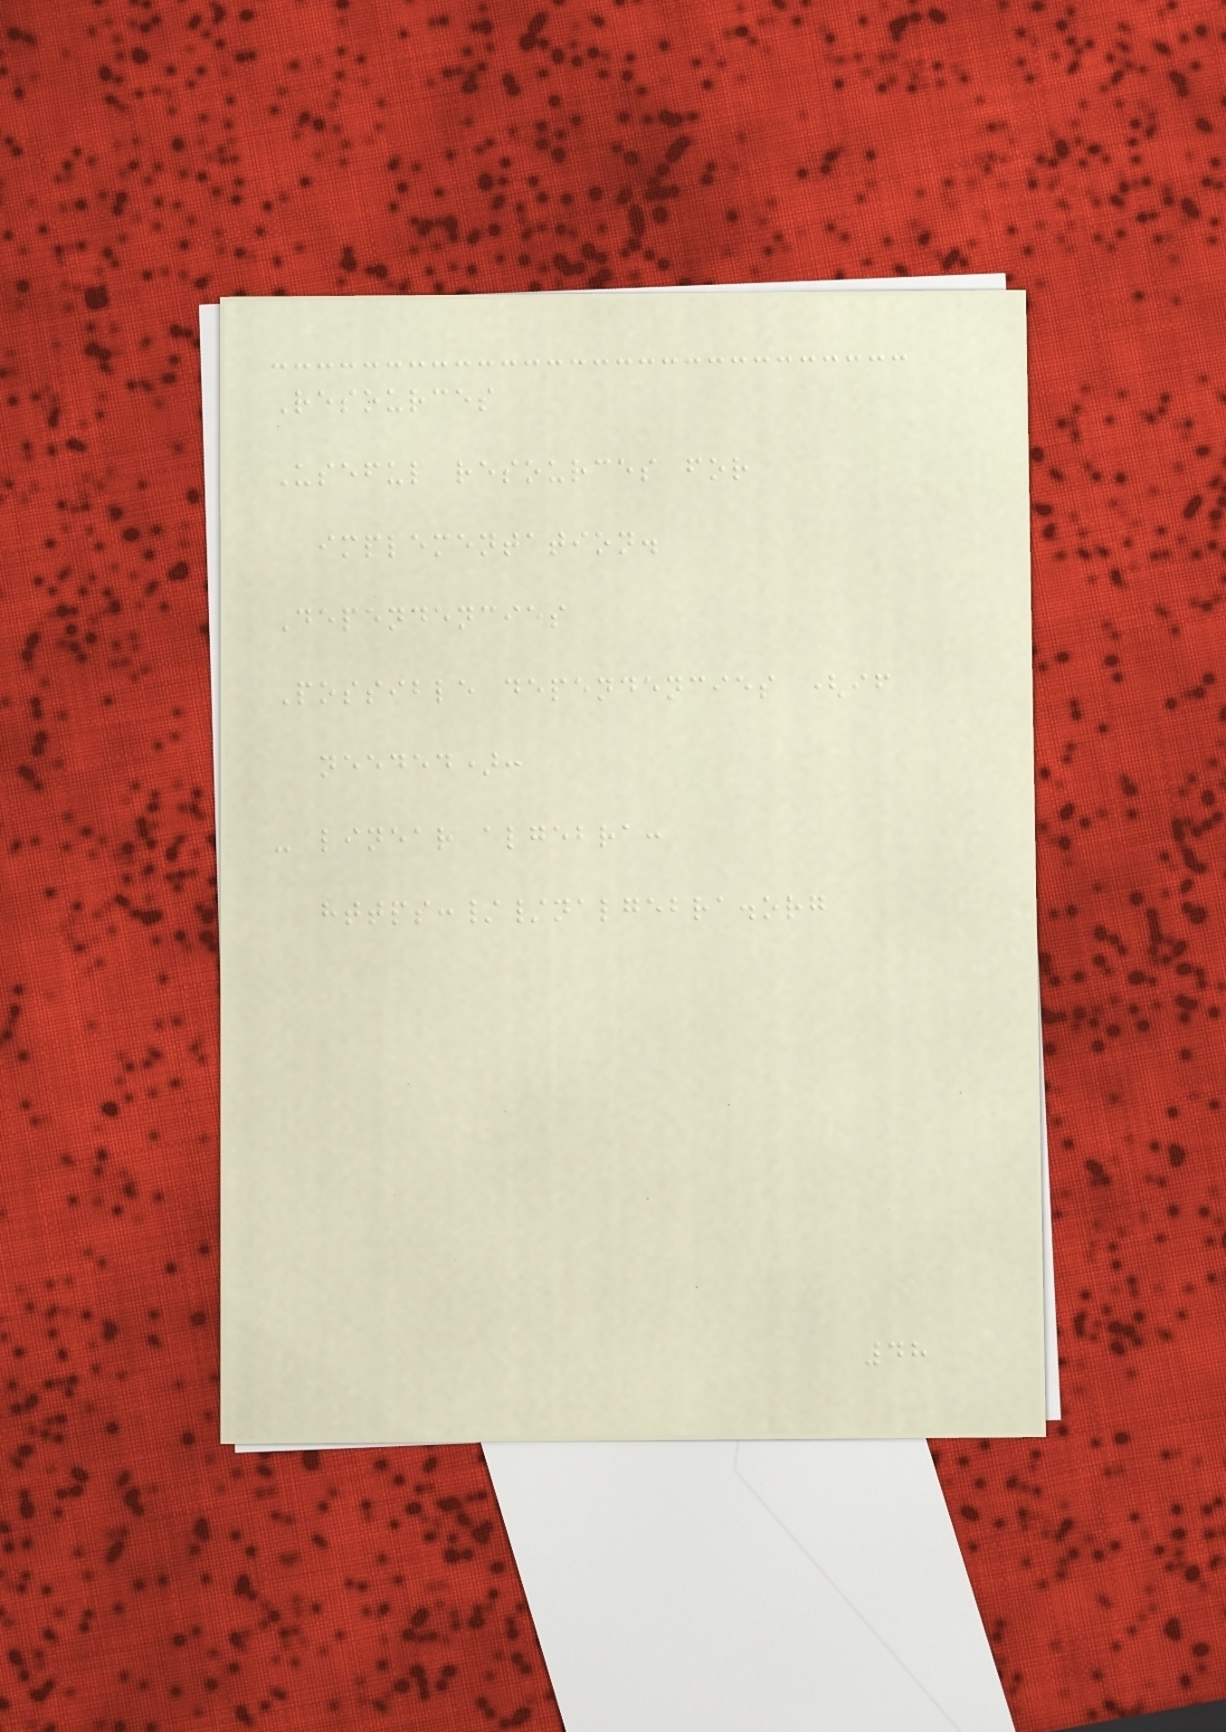Resources
Useful resources for
implementation.
Dependencies
Possible dependencies (if
needed):
- linear algebra:
https://nalgebra.org
48
